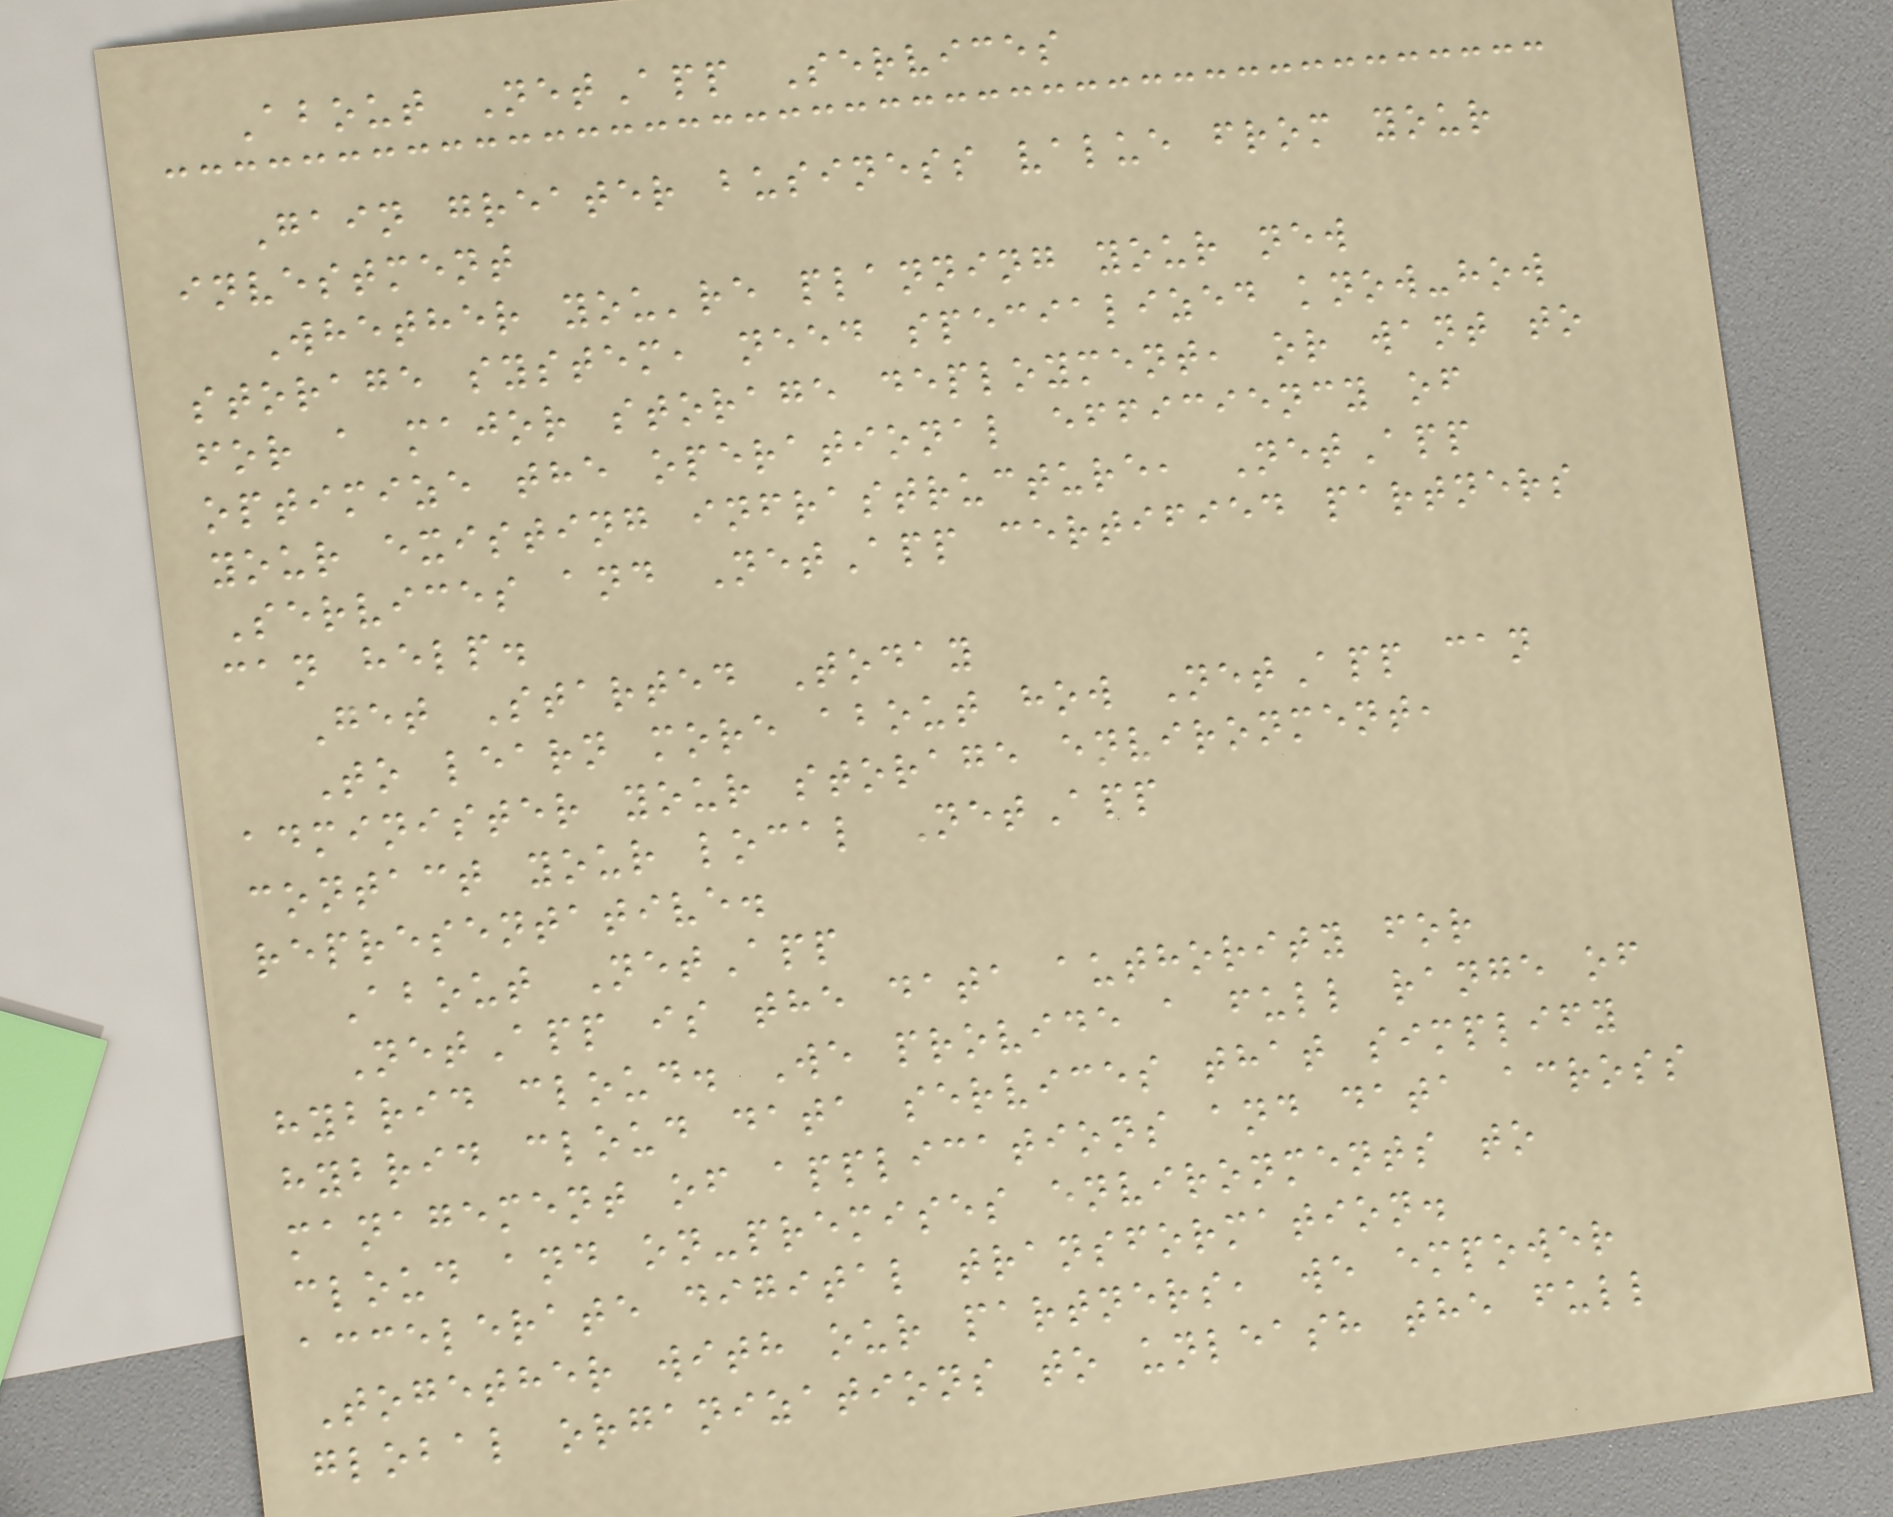About NetApp Services
Gain greater business value from your
investment
Whether you're planning your new
storage system, need specialized know-how
for a major storage deployment, or want to
optimize the operational efficiency of
your existing infrastructure, NetApp
Services and NetApp certified partners
can help.
Get Started Today
To learn more about how NetApp can
administer your storage environment,
contact your local NetApp
representative.
About NetApp
NetApp is the data authority for
hybrid cloud. We provide a full range of
hybrid cloud data services that simplify
management of applications and data across
cloud and on-premises environments to
accelerate digital transformation.
Together with our partners, we empower
global organizations to unleash the full
